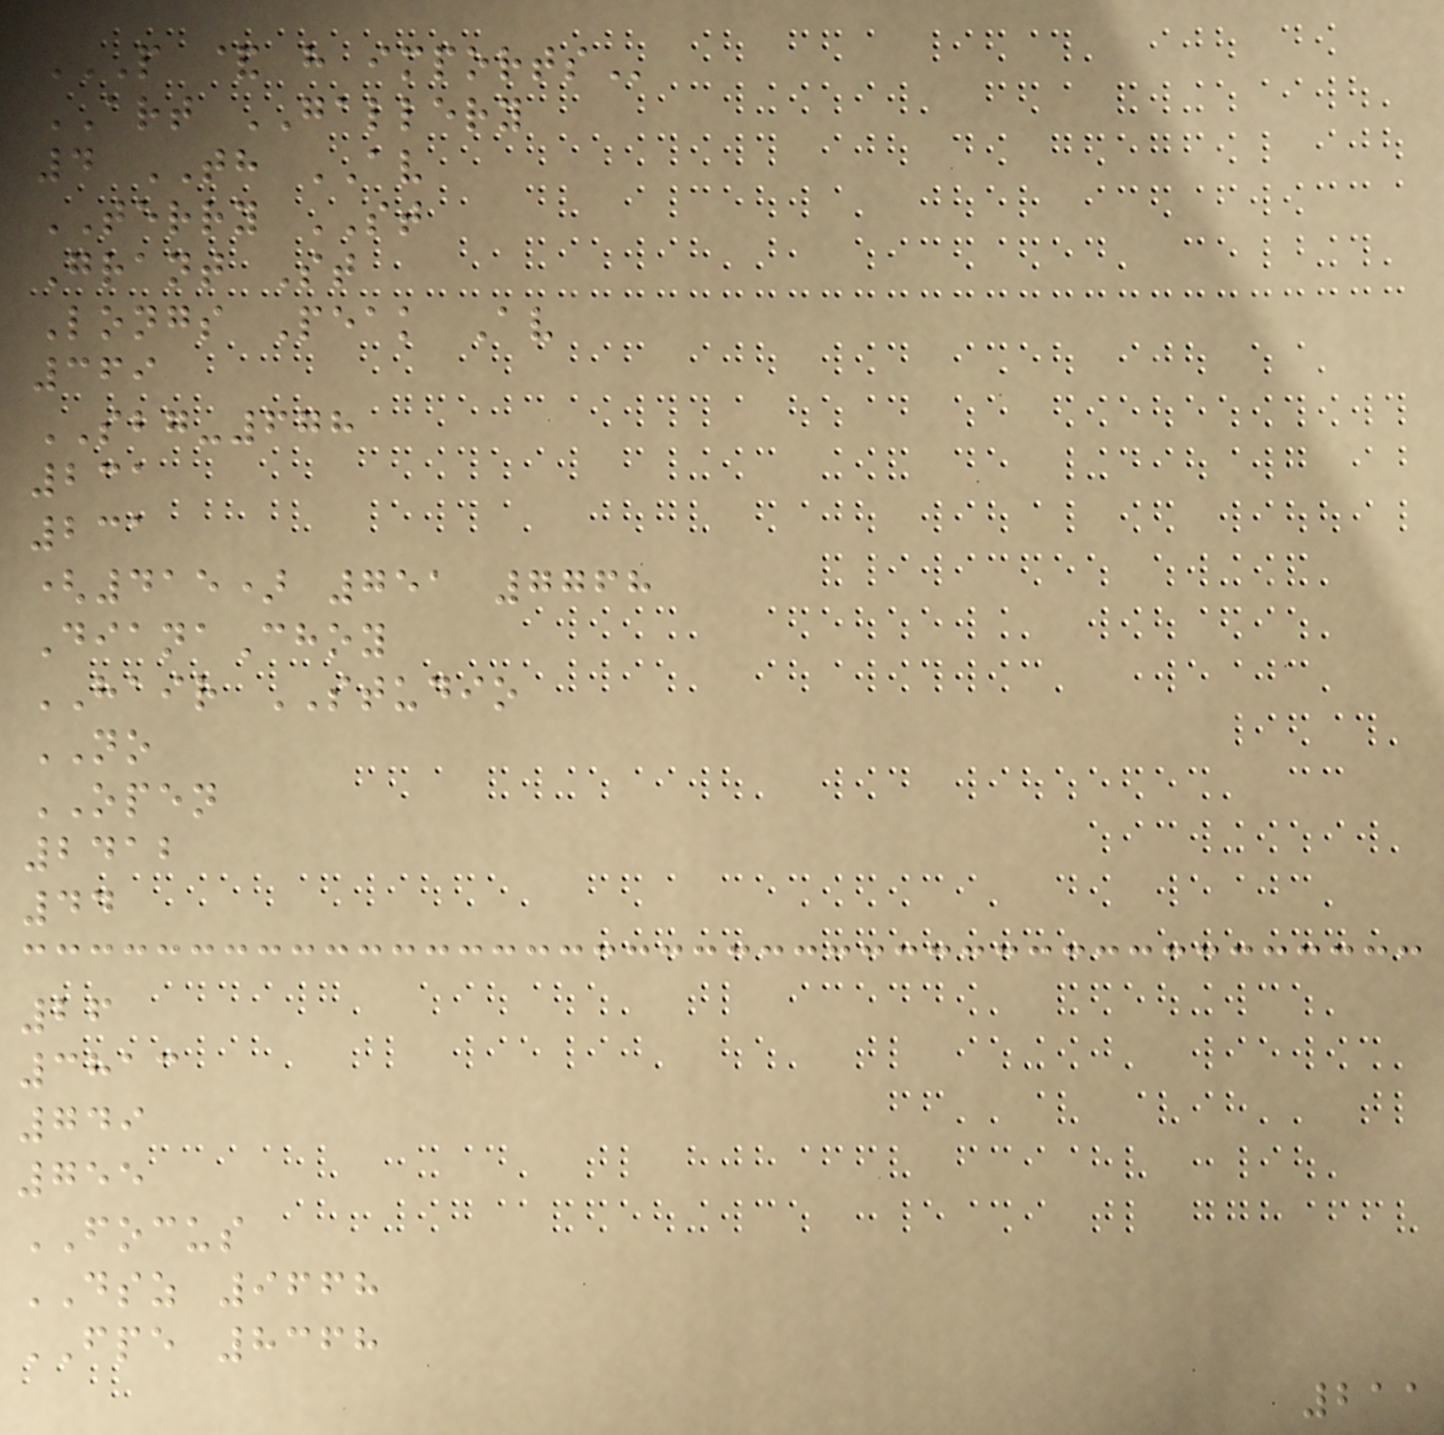P & H IMPORTS
ART GALLERY
4 TH AV
TERRY ST
Grant St
Longs Peak Av
369
SBG-678
231
231
(415) 751 7768
DianaChoy
HAIR STUDIO
NO
OPEN
2412
44
26
3813
749
755
FOCUS
DSZ 9668
FPE 8368
211
